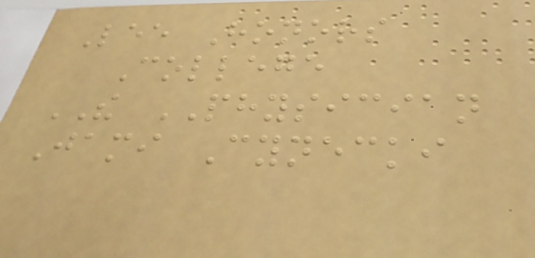Lee Honors
College
THE PHYSICIAN
Jami Cynecki
